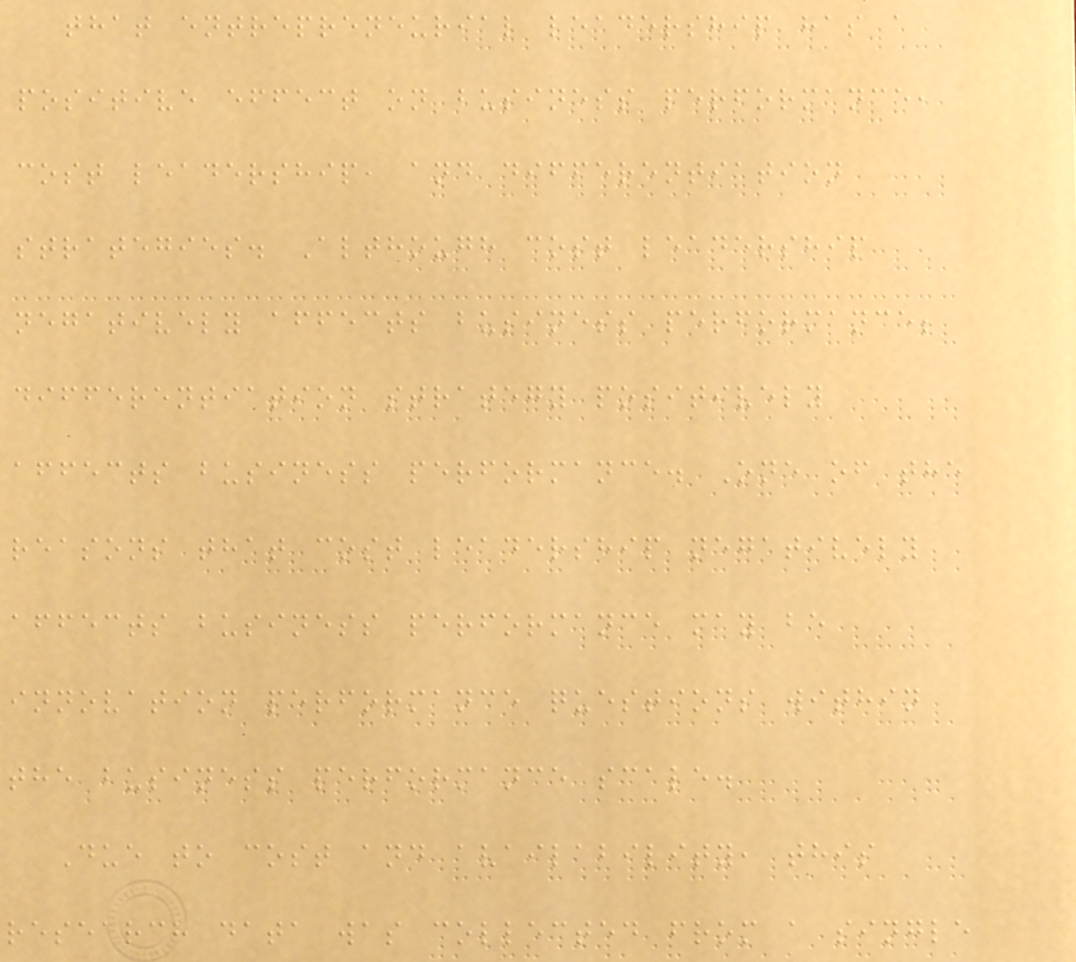that entrepreneurial leadership has a
positive effect on business performance,
cost leadership, and differentiation
strategies. Although cost leadership
negatively affects business performance;
differentiation strategy positively
affects business performance. One of the
reasons that cost leadership negatively
affects business performance may be
innovation performance questions within
the business performance scale.
Due to cost and availability, this
research data was collected from a single
